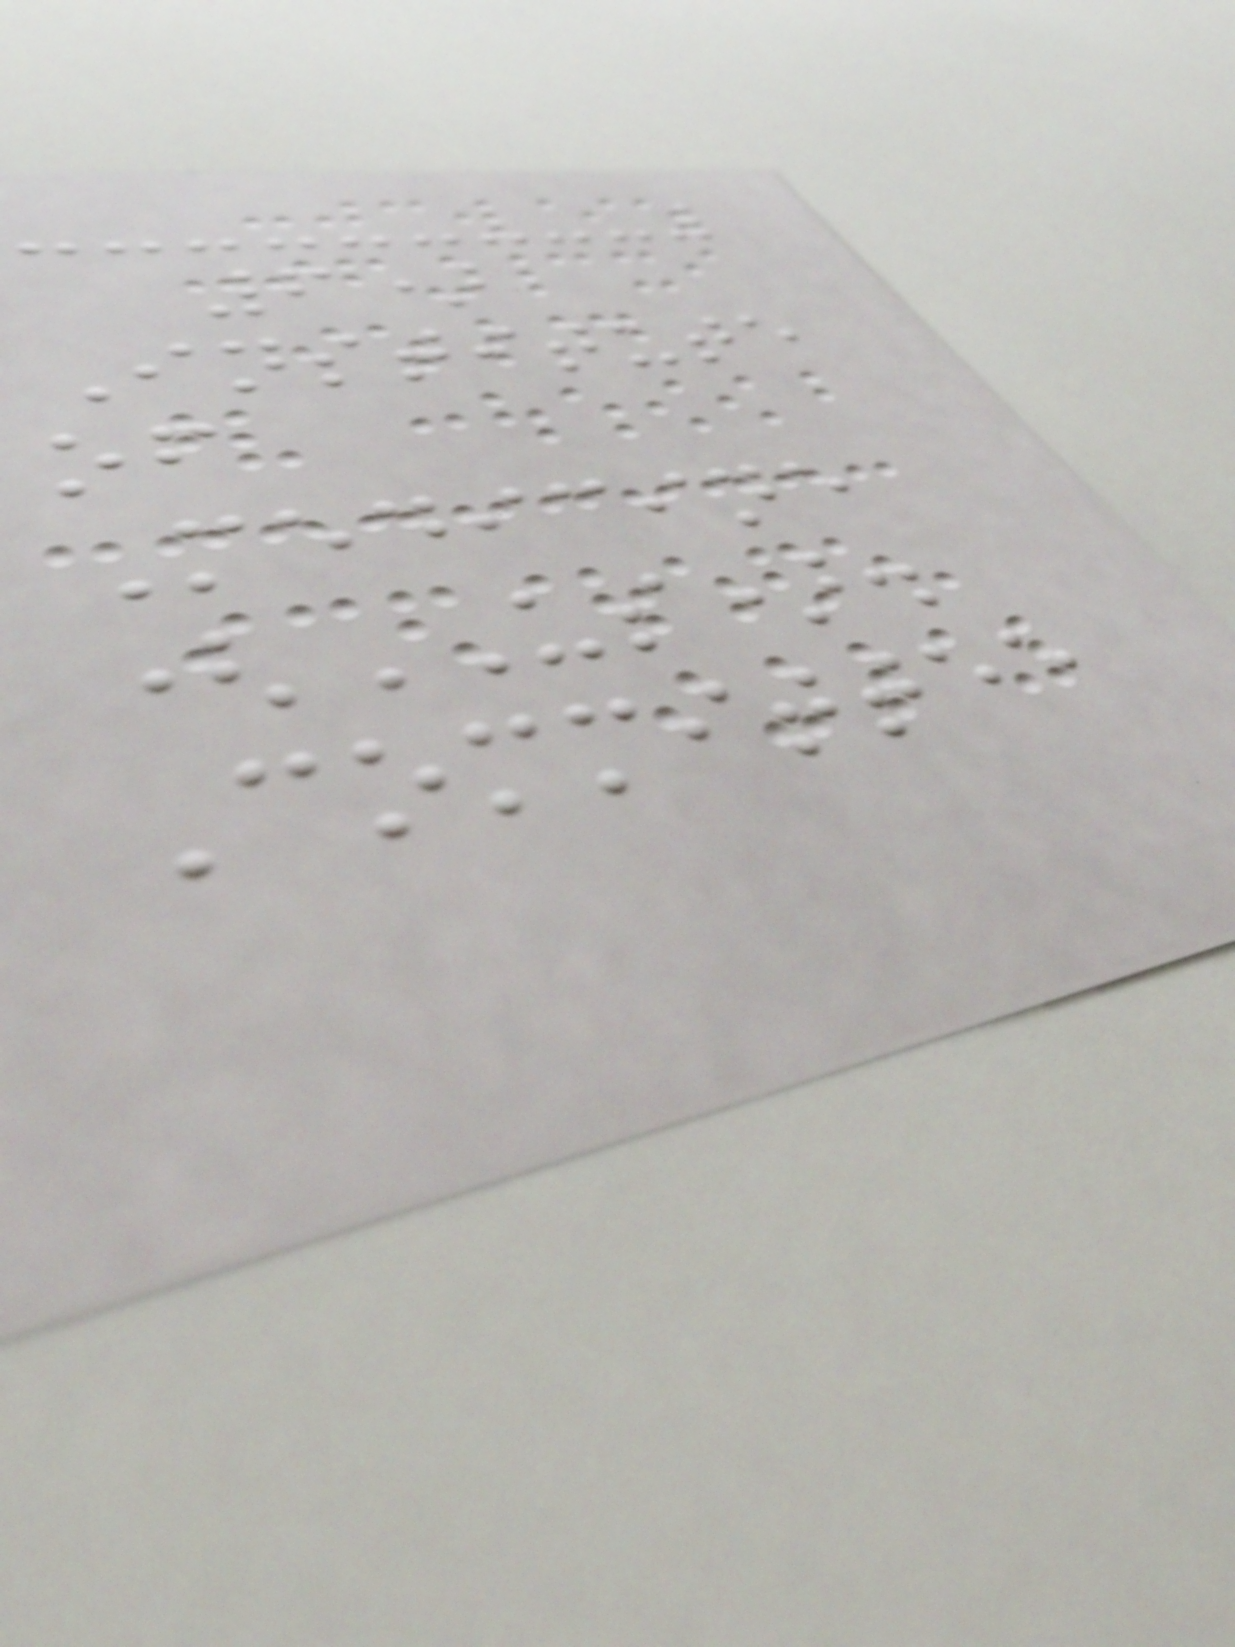6)
Institute
of
Medicine
(US).
Committee
